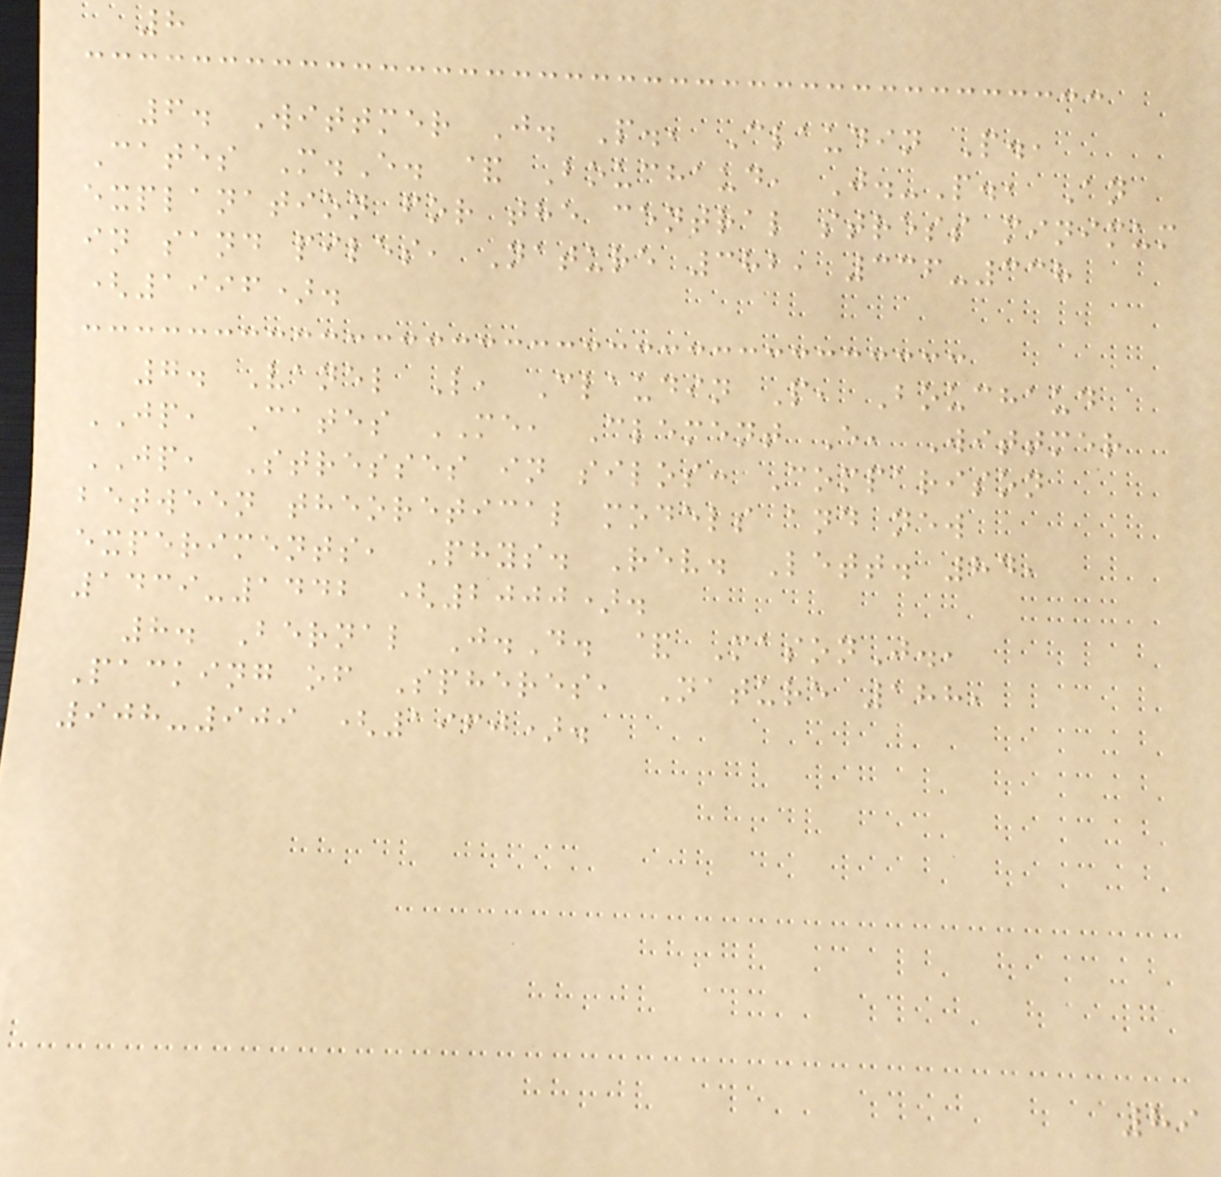8
6. Wittmer J. P., Claudin P.,
Cates M.E. & Bouchaud, J.-P., An
explanation for the central stress minimum
in sand piles, Nature 382, 336-338
(1996).
7. Vanel L, Claudin P, Bouchaud
JP, Cates ME, Clement E, Wittmer
JP, Stresses in silos: Comparison
between theoretical models and new
experiments, Phys. Rev. Lett. 84,
1439-1442 (2000).
8. Bernal J.D. & MasonJ.,
Packing of Spheres, Nature 188,
908-909 (1960).
89
